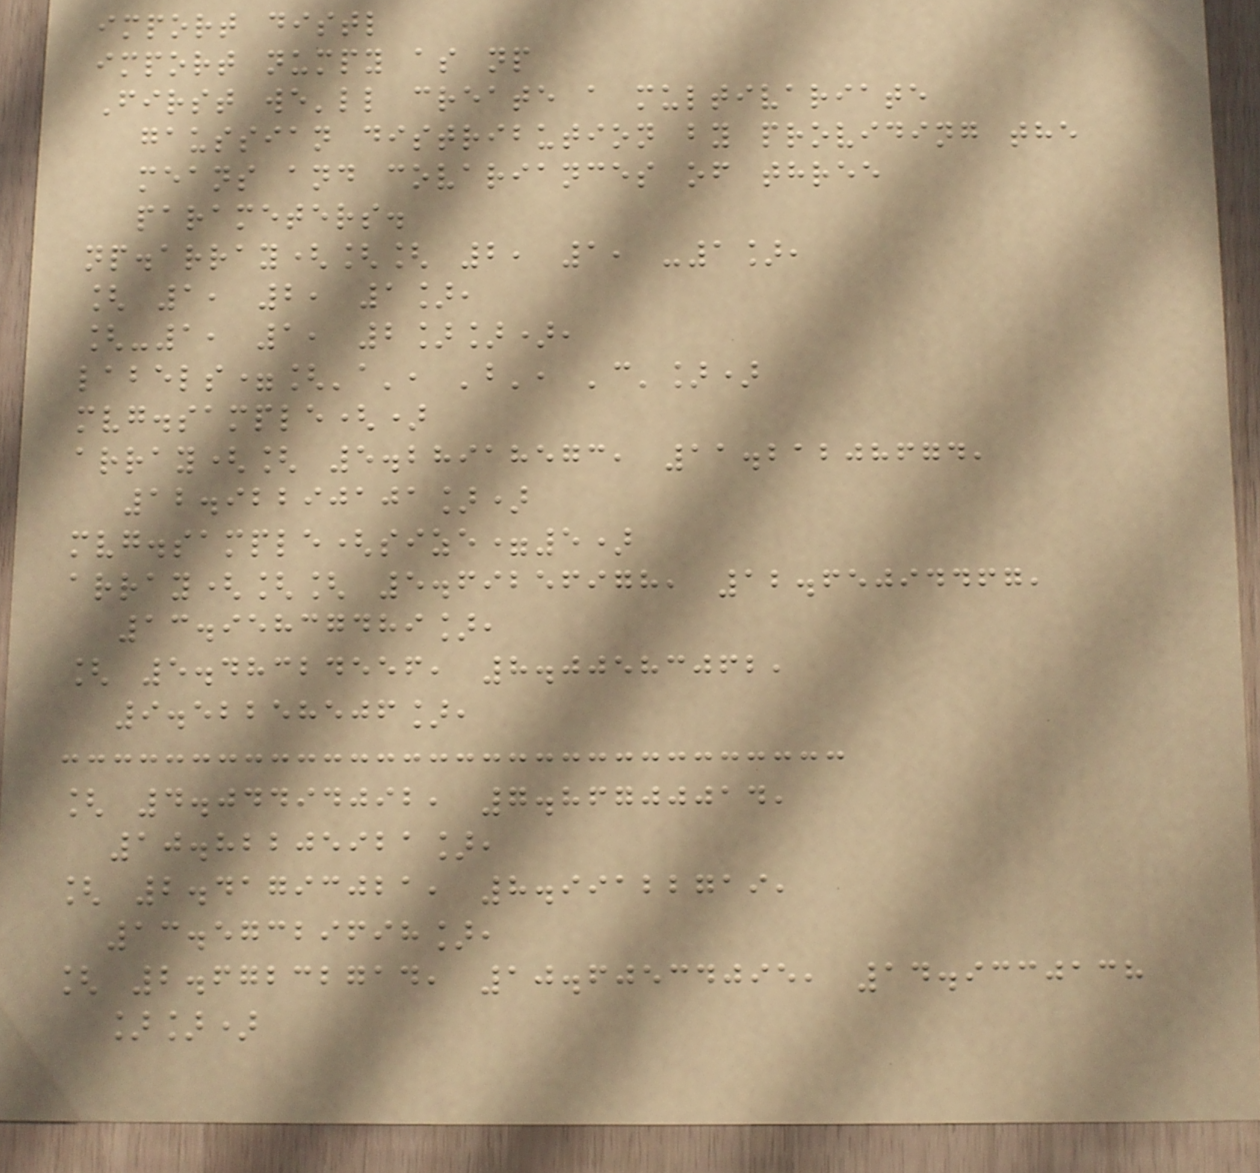import distl
import numpy as np
First we'll create a multivariate
gaussian distribution by providing the
means and covariances of three
parameters.
np.array([[ 2, 1, -1],
[ 1, 2, 1],
[-1, 1, 2]]),
labels=['a', 'b', 'c'])
mvg.sample()
array([ 5.28918573, 11.21208674,
12.92290101])
mvg.sample(size=5)
array([[ 5.69256978, 12.65094467,
13.95837489],
[ 5.48324556, 8.00583062,
9.52258506],
[ 4.04494092, 7.86700014,
10.82205921],
[ 2.41793021, 8.99122719,
13.57329698],
[ 2.67232714, 10.60534095, 14.9330138
]])
